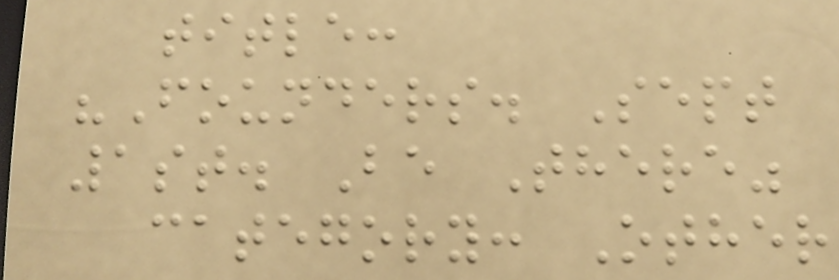title:
"Founders. Sept
1st. Be There"
category: Other
